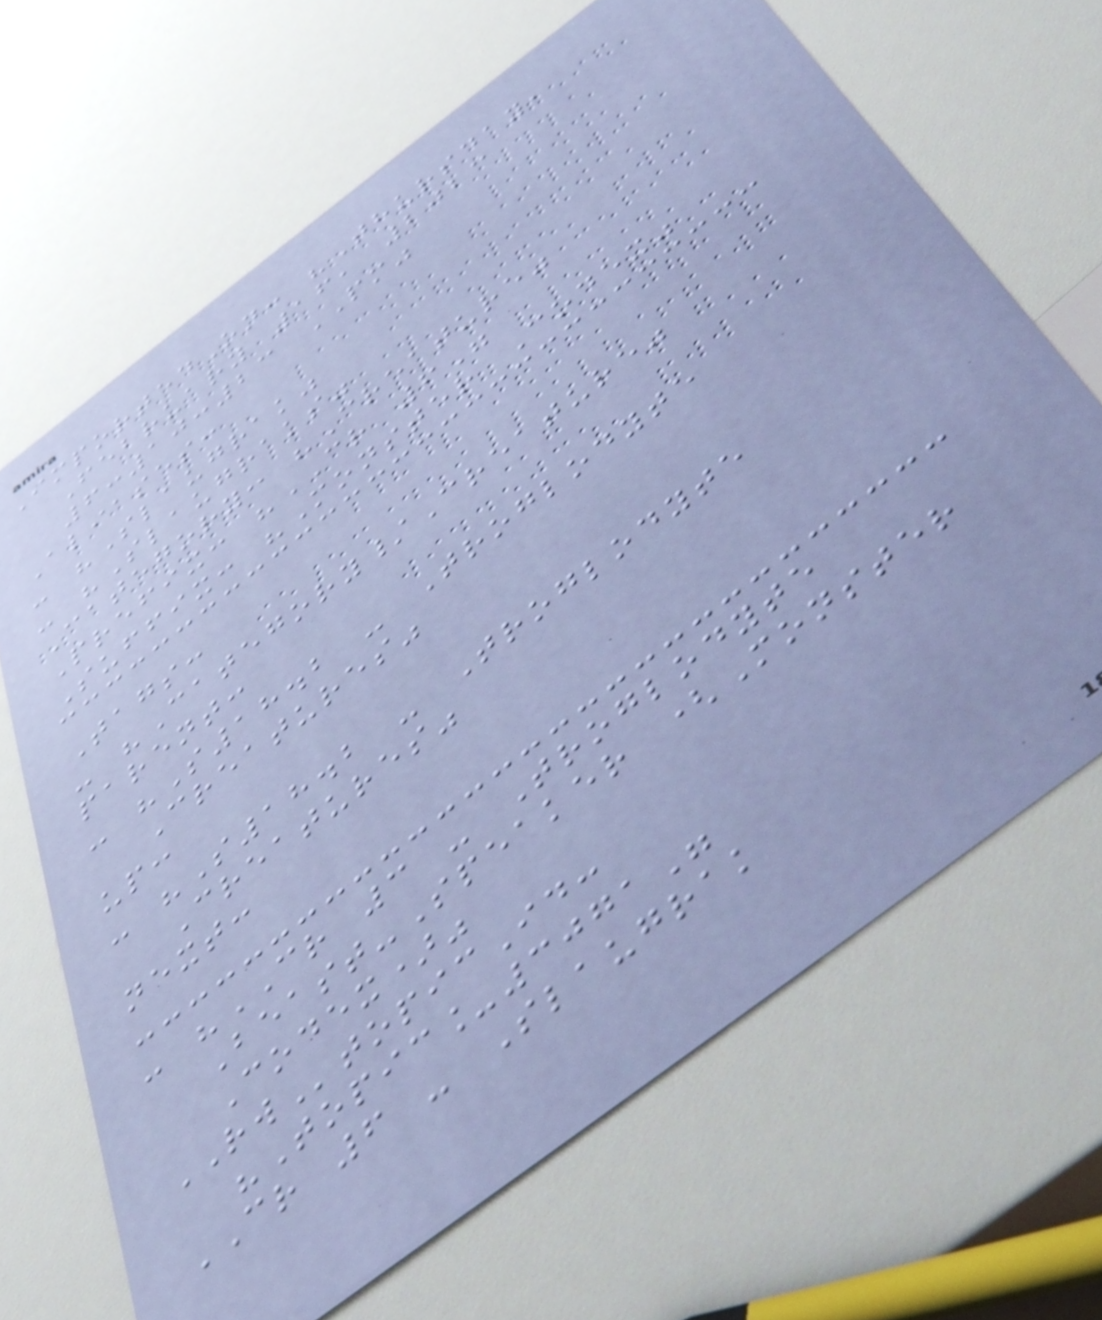ImportedOn: "Thursday,
February 16, 2023
6:10:23 PM"
Aliases:
- "Slaugrak"
- "Slaugraks"
Category: "Creature"
Prefix: "CR 6"
Suffix: "Monster Codex"
Tags:
- "Category/Creature"
parent:
- "S18.2 - Troglodyte
Creatures"
up:
- "S18.2 - Troglodyte
Creatures"
next:
- "CR 3 - Troglodyte
Beast-Speaker (Monster
Codex)"
RWtopicId:
"Topic_3071"
CR 6 - Slaugrak
